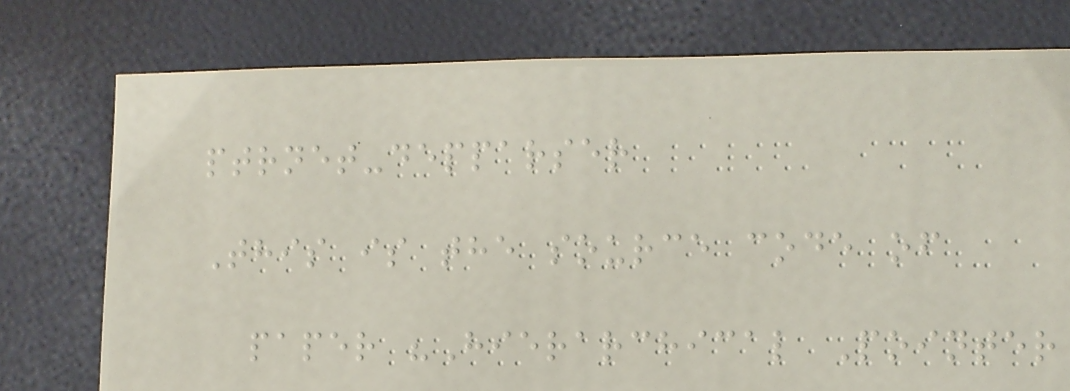ptrnet-depparser
This is the source code of
paper "Hierarchical Pointer
